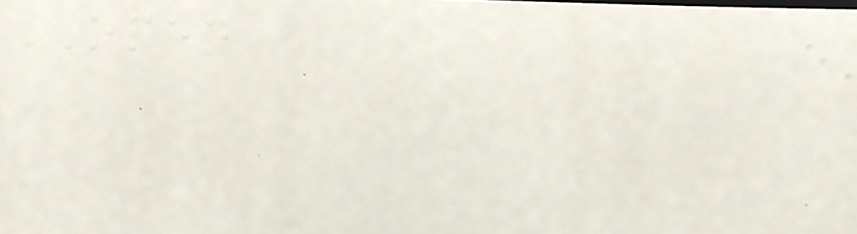OPEN
